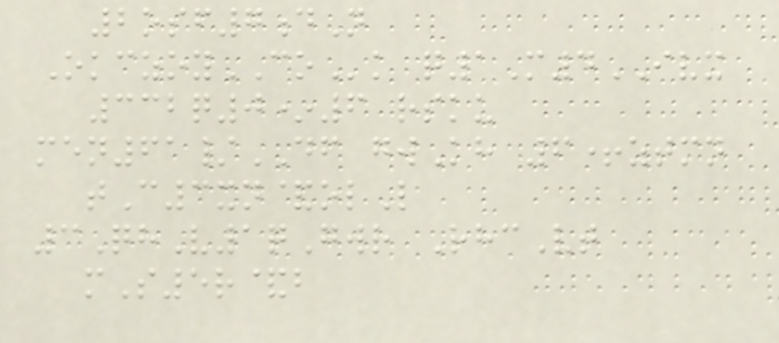2osf7dN
OkczoyCOk q1M4IVX
332q0*6 rsku
men61/DF gwKh 6+ztmn
tC3xn&olL
3QhV1qGwr RhcVt
mS5r&b
